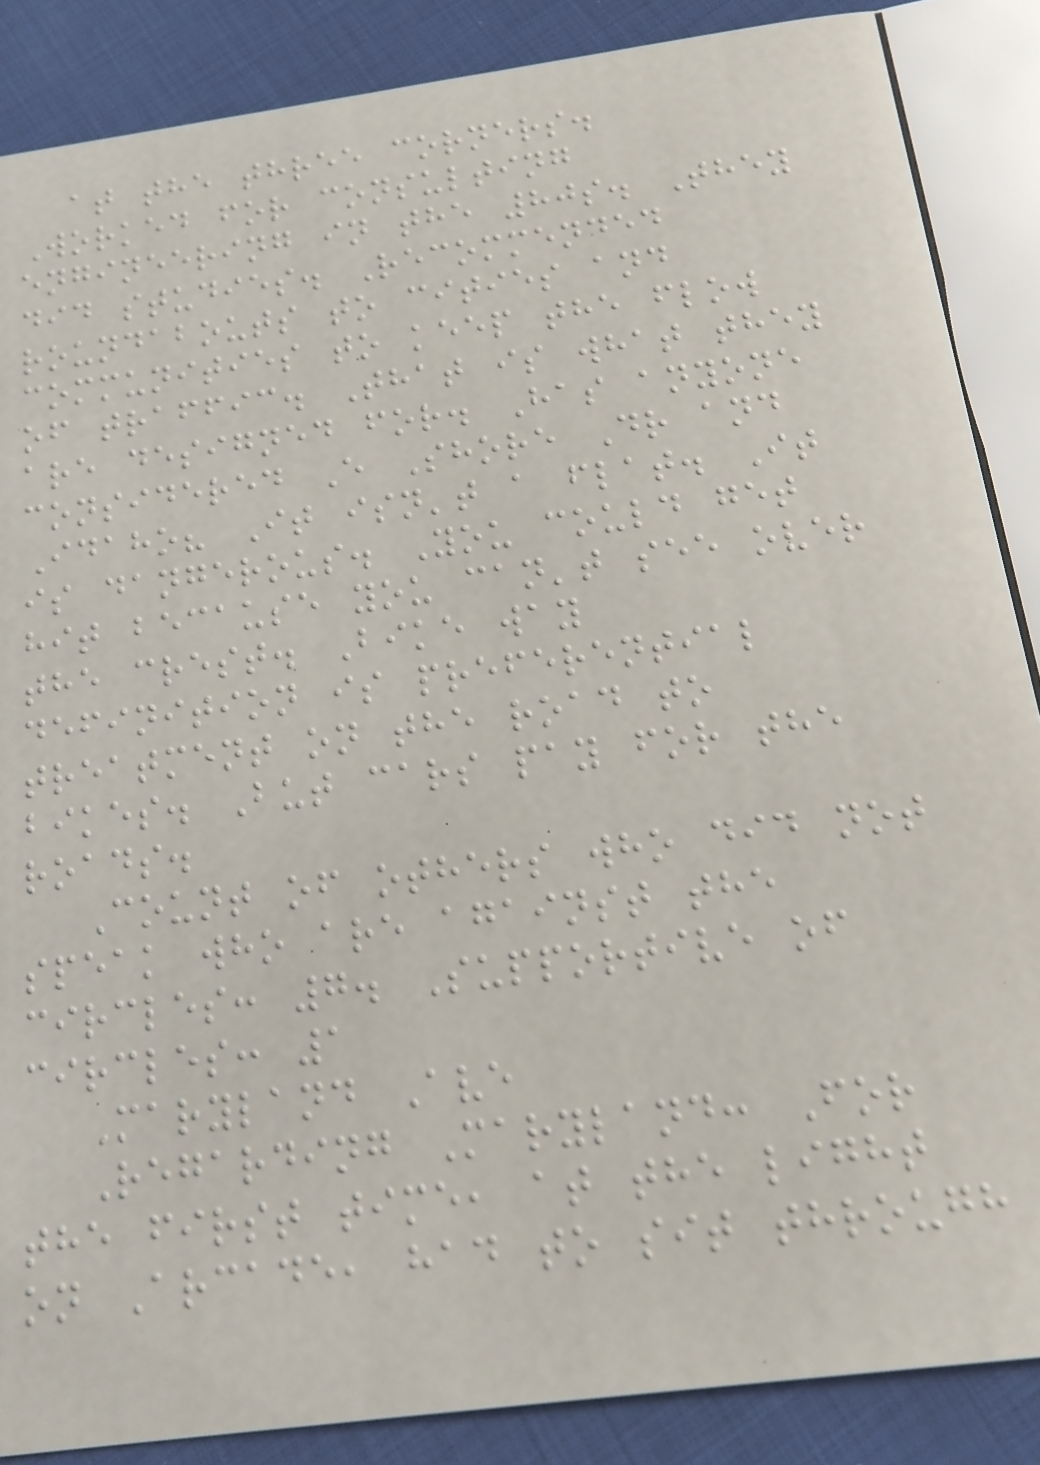at the three corners.
Worked for consulting
engineering in the 80s. They
did studies. Recommended
roundabouts to cities and
communities to keep the flow
of traffic. That is what they
are designed for. Has anyone
considered E Shore Dr and
Idaho? It isn't a flat. It
is dangerous. You could get
hit because you can't see over
the crest. Bike way
definition is preferential
treatment on the road to
bikes. But cars pay for the
roads.
Count of others who did not
speak who are against the
circles: 7. Supportive of
circles: 1
Maryland Ave
Regarding Maryland: For
the first time, at the light
on Arcade, had to sit through
